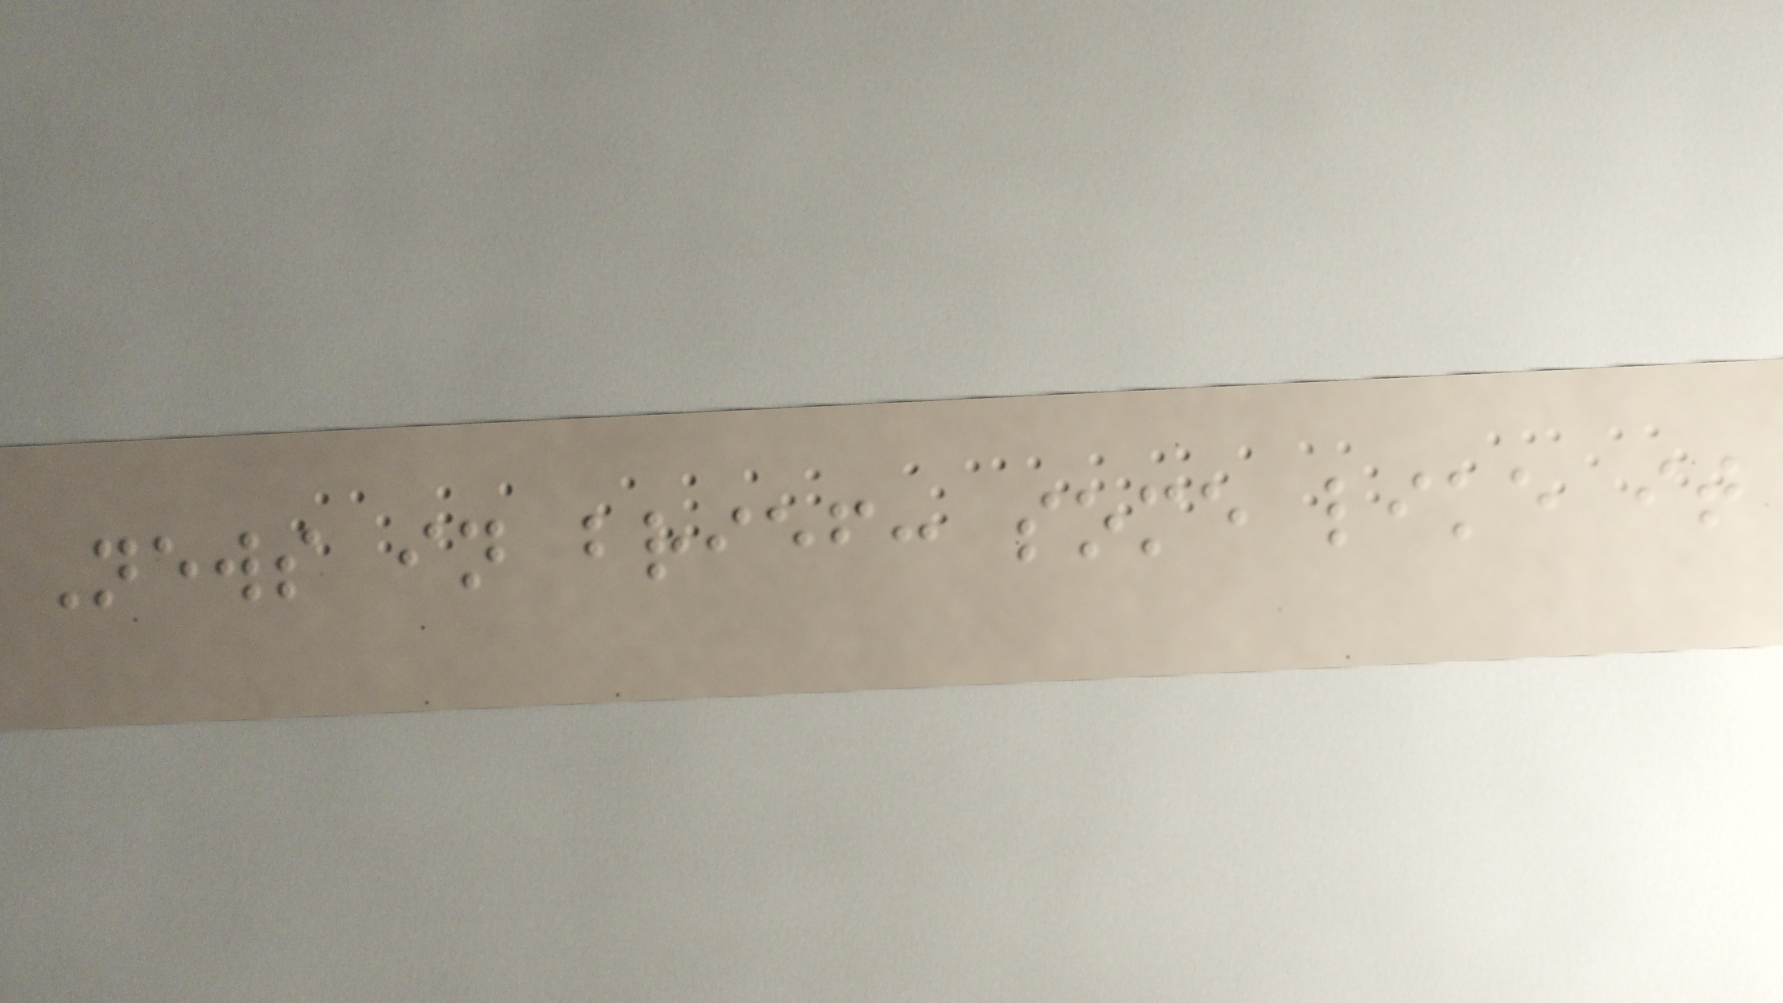News in brief: some like it
